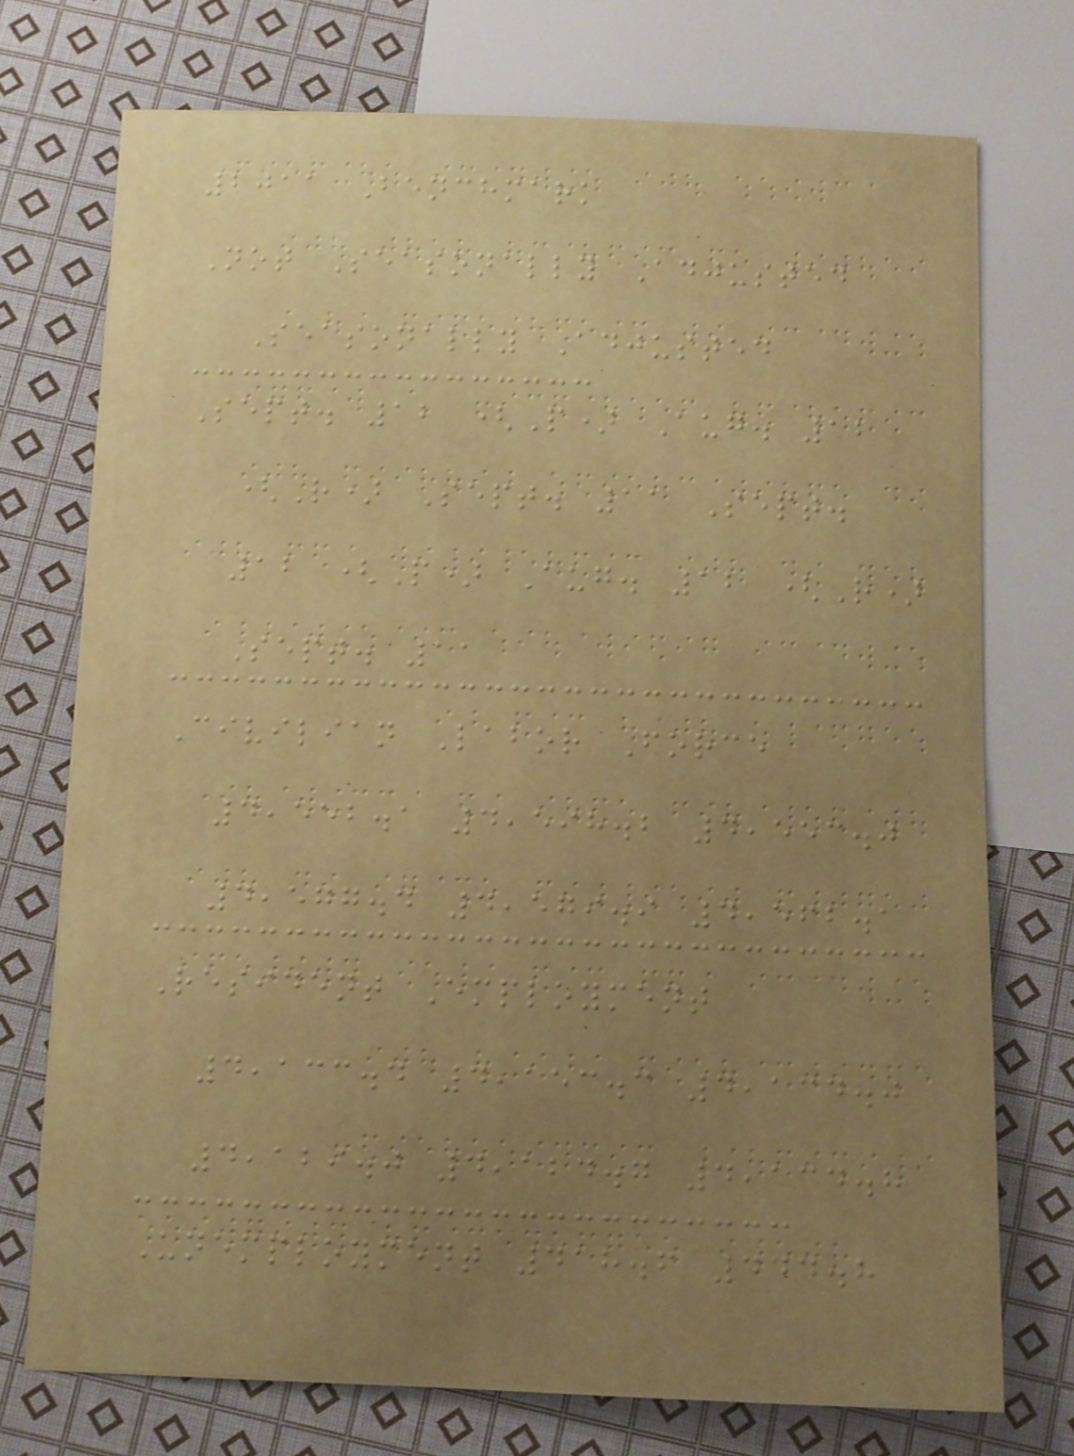2011 Benchmark
Not Seasonally Adjusted
Seasonally Adjusted
Sept. 12 (P) Aug. 12
(R) Sept. 11 Sept.
12 (P) Aug. 12 (R)
Sept. 11
Civilian Labor Force
4,552.1 4,598.2 4,553.0
4,577.4 4,579.9 4,562.1
Resident Employment
4,133.4 4,153.3 4,134.0
4,129.0 4,124.7 4,134.8
Unemployment 418.6 444.8
